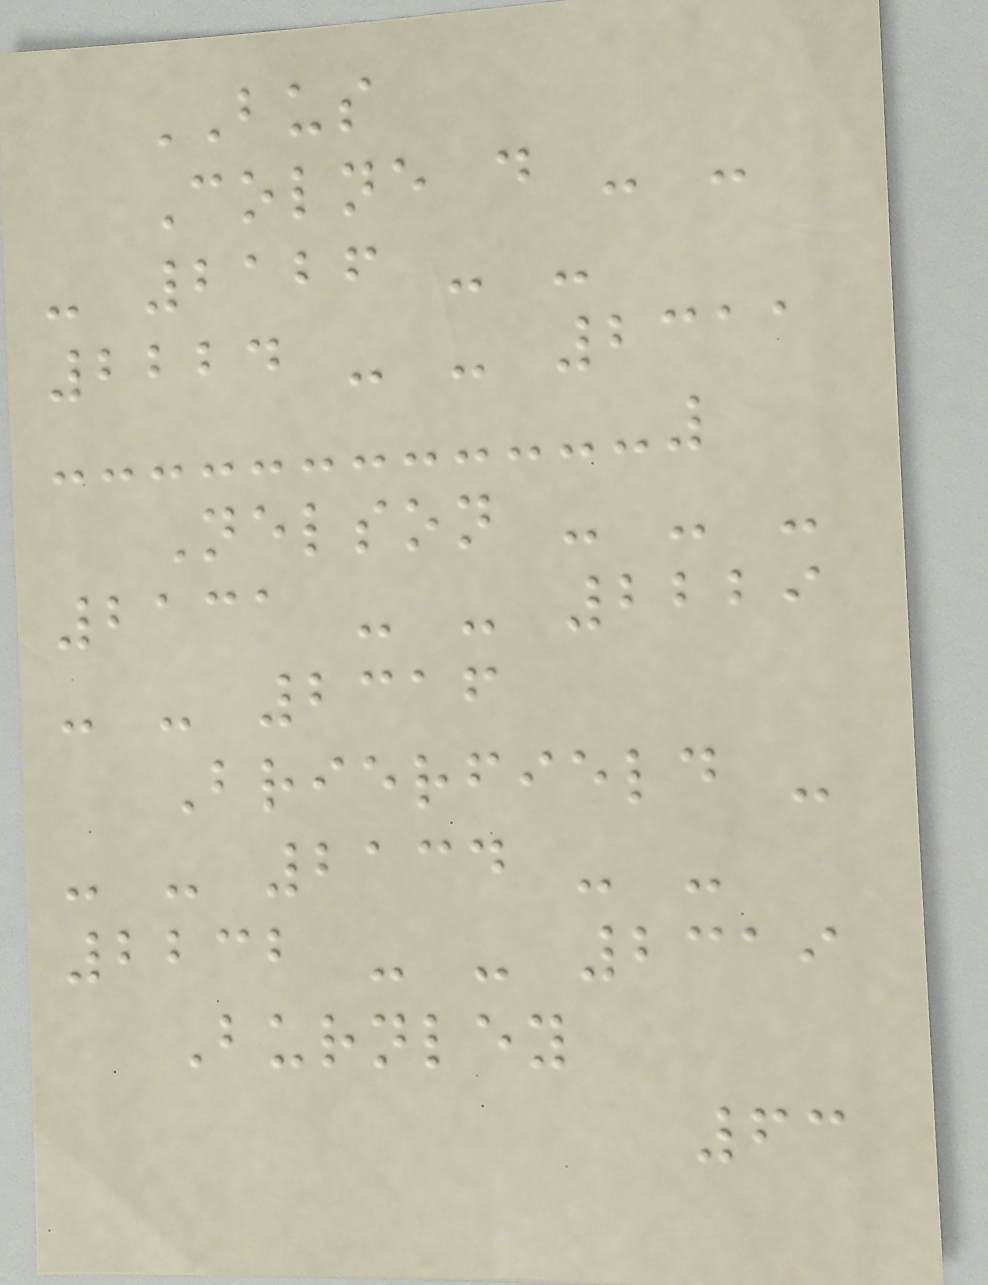BUS
Colne d - -
- 2126 - -
2224 - - 2311
Nelson - - -
2131 - - 2229
- - 2316
Brierfield -
- - 2134 - -
2232 - - 2319
Burnley
63
